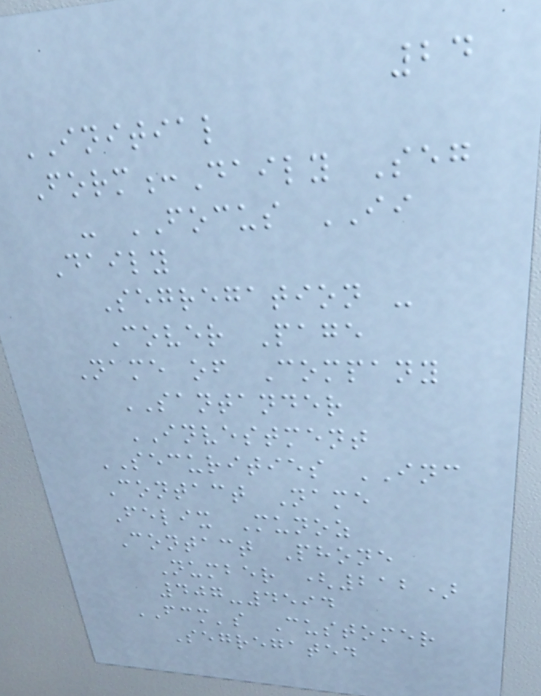24
INITIAL
Form:Daily Seg
- FOCUS II
Daily
Segregation -
Cover Page
Name of Company
SANTANDER
INVESTMENT
SECURITIES INC
Contact Name
Felix Munoz
Contact Phone
Number (212)
407-4594
FCM's Customer
Segregated
